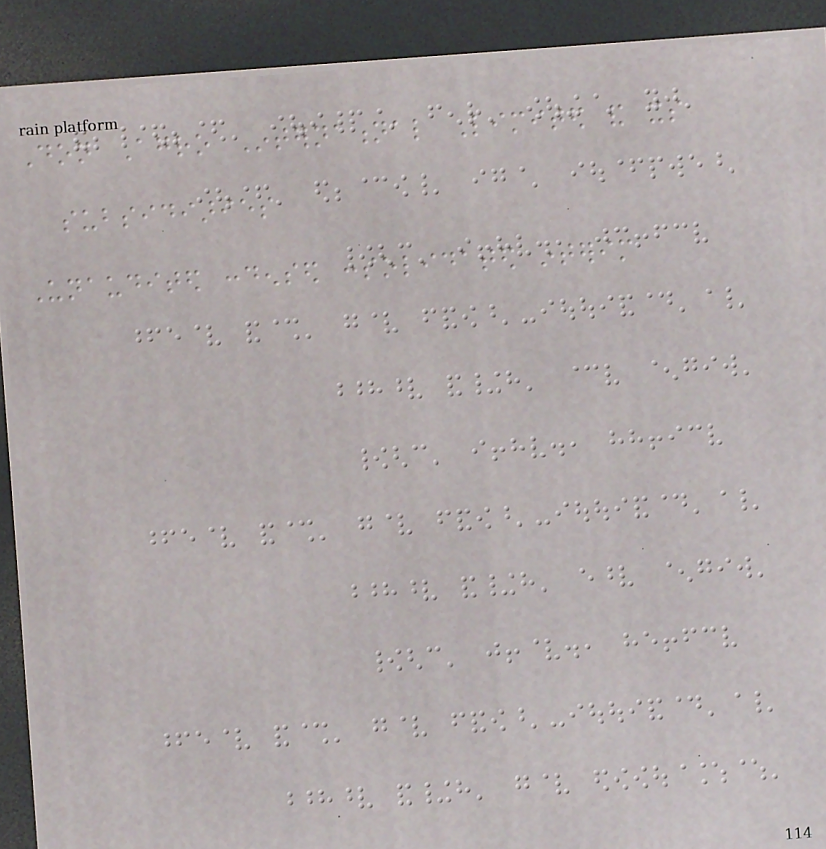Don Agro International Limited and its
subsidiaries
Unaudited condensed consolidated interim
